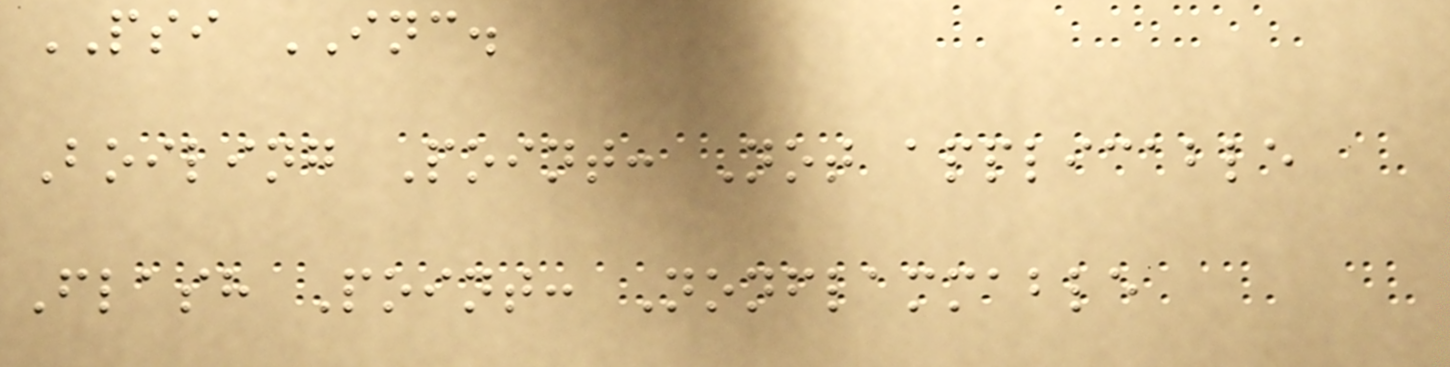PSI INC.
Boiling Point: Not applicable
Flash Point: Nonflammable
